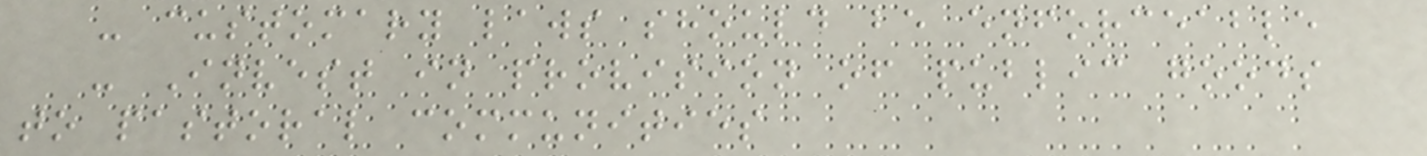- customary laws should be enforceable
- Invest in provision of public goods
to pastoral communities
